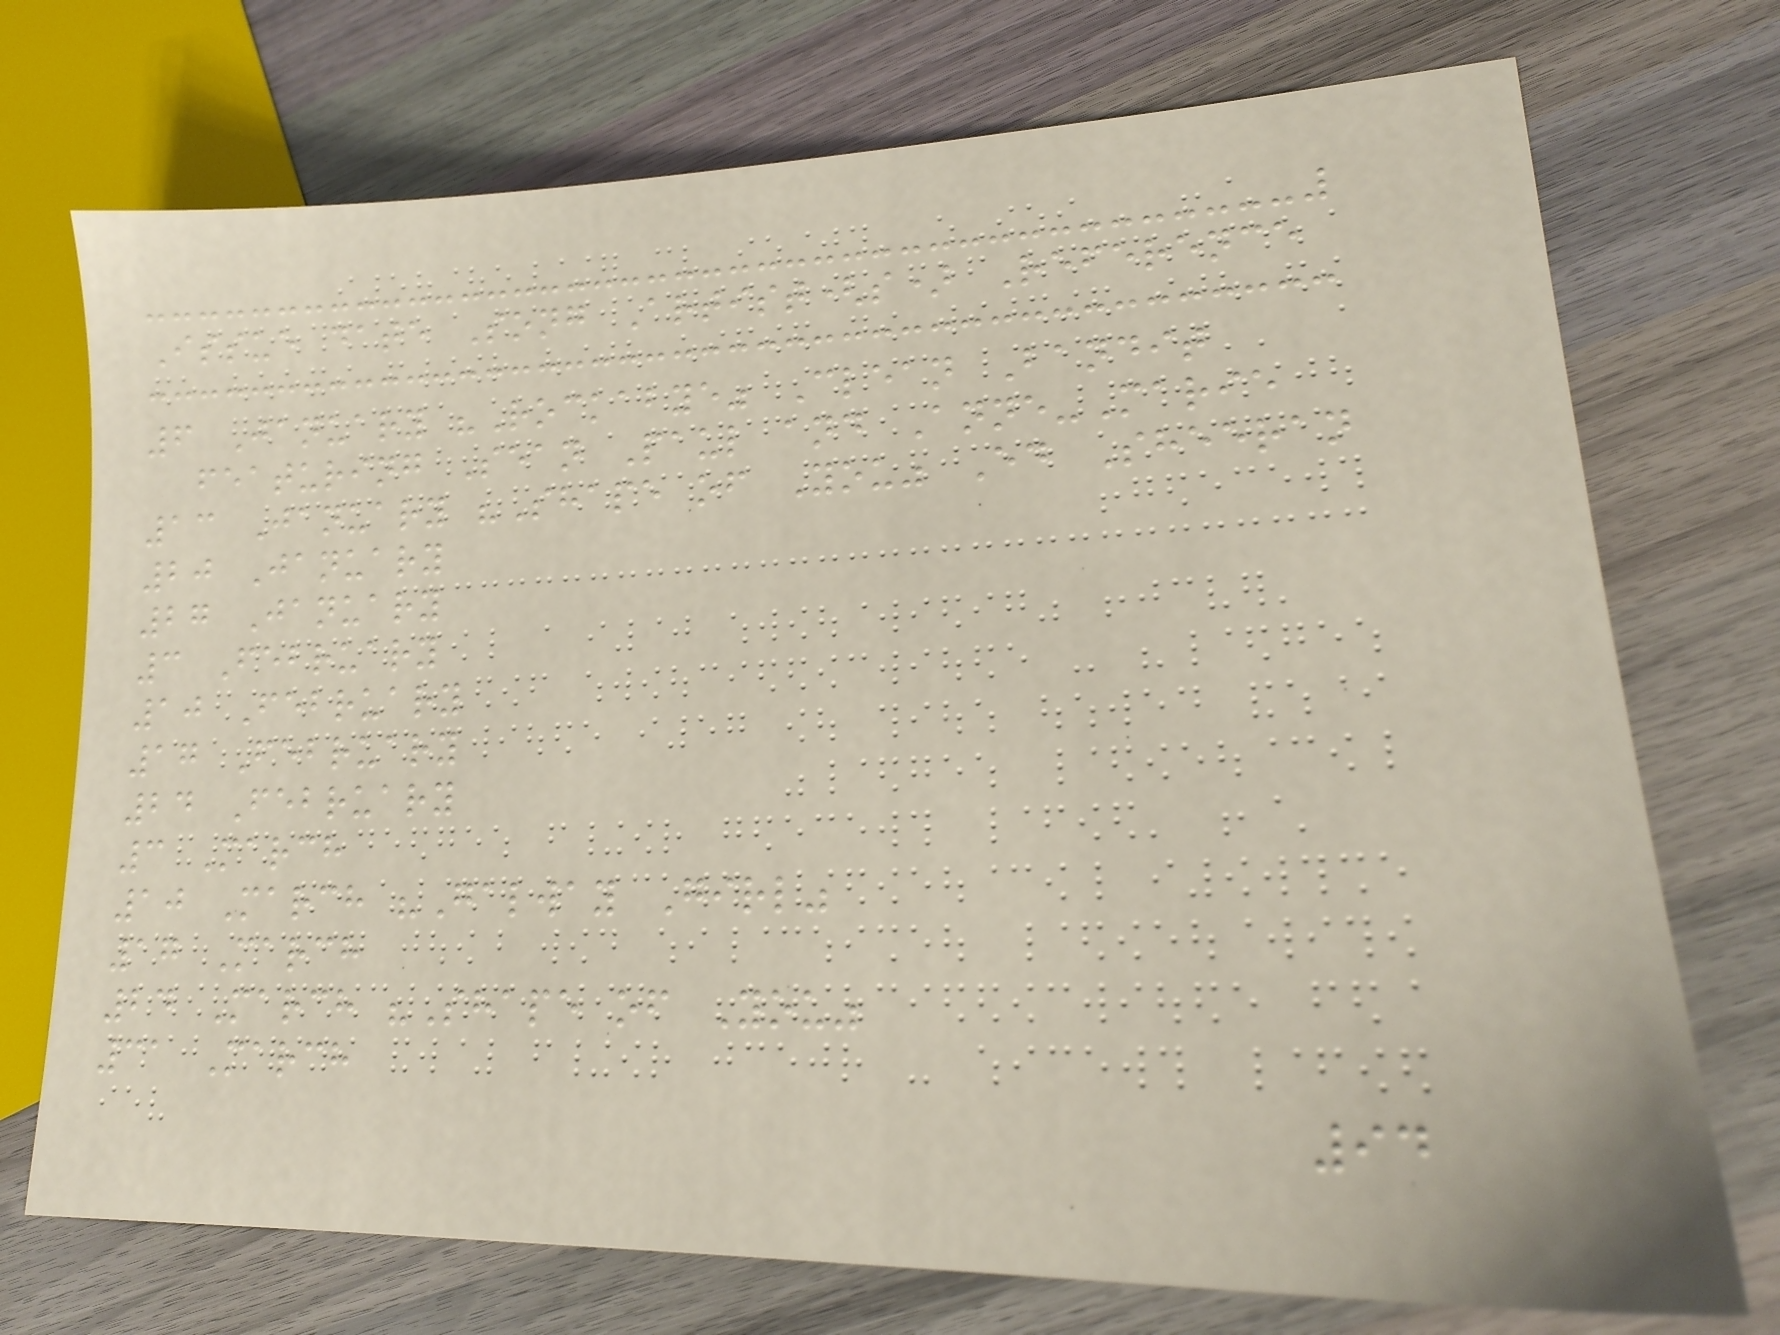Issue date Song Artist(s) Reference
6 January "Rockabye" Clean Bandit
featuring Sean Paul and Anne-Marie
13 January "Shape of You" Ed Sheeran
20 January
27 January
3 February
10 February
17 February
24 February
3 March
10 March "Galway Girl"
17 March
24 March "Shape of You"
31 March
94
